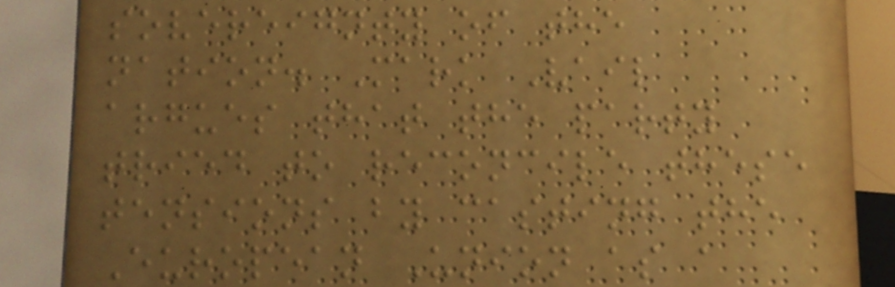sovereignty of the
nation. Mark Vail
argues that the party
tried to reconcile these
tensions by casting the
European Union as a
